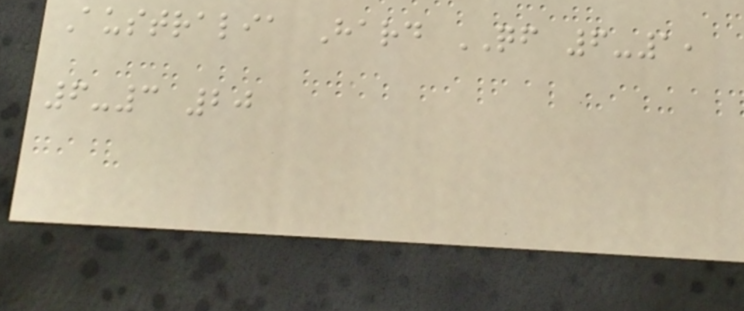Australia Hard QF 6-1,
6-3 20
